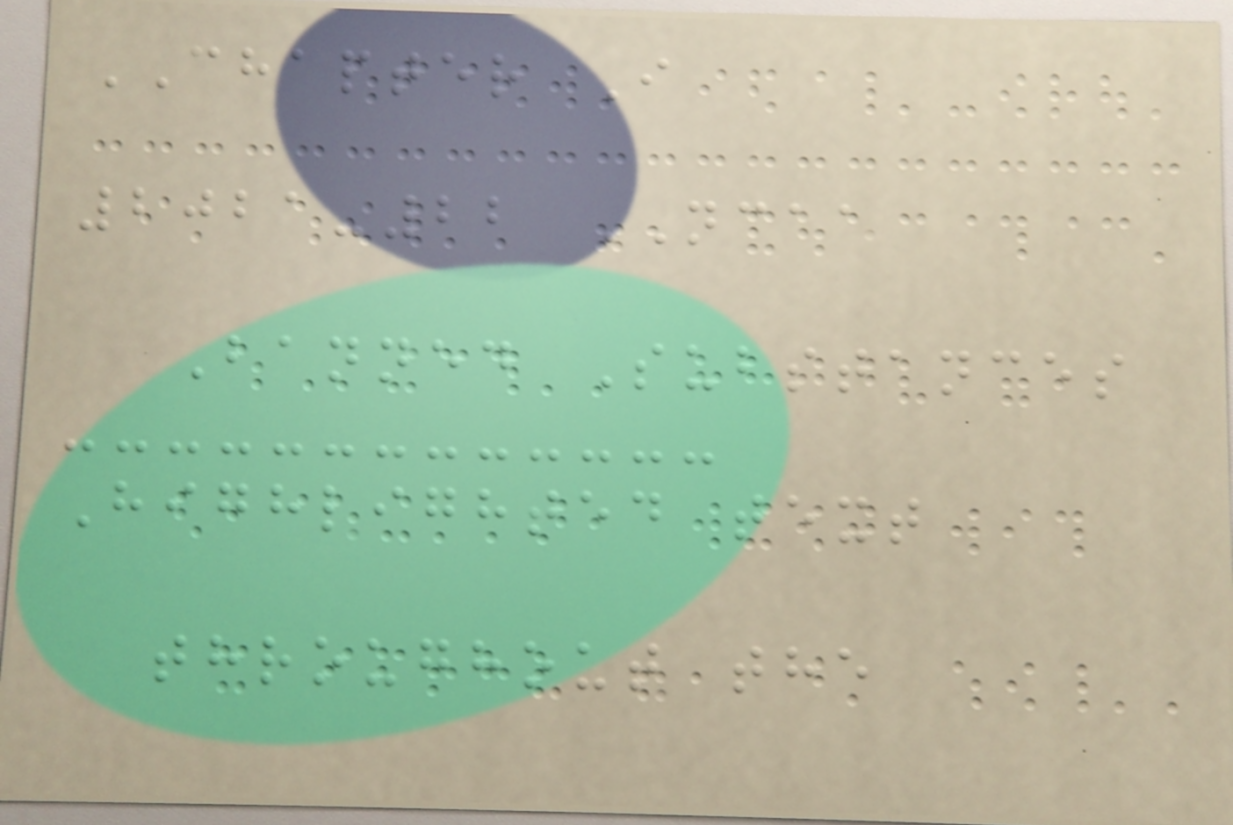CHAPTER I
2021-22 NCAA
Banned Substances
Highlighted text
throughout the
